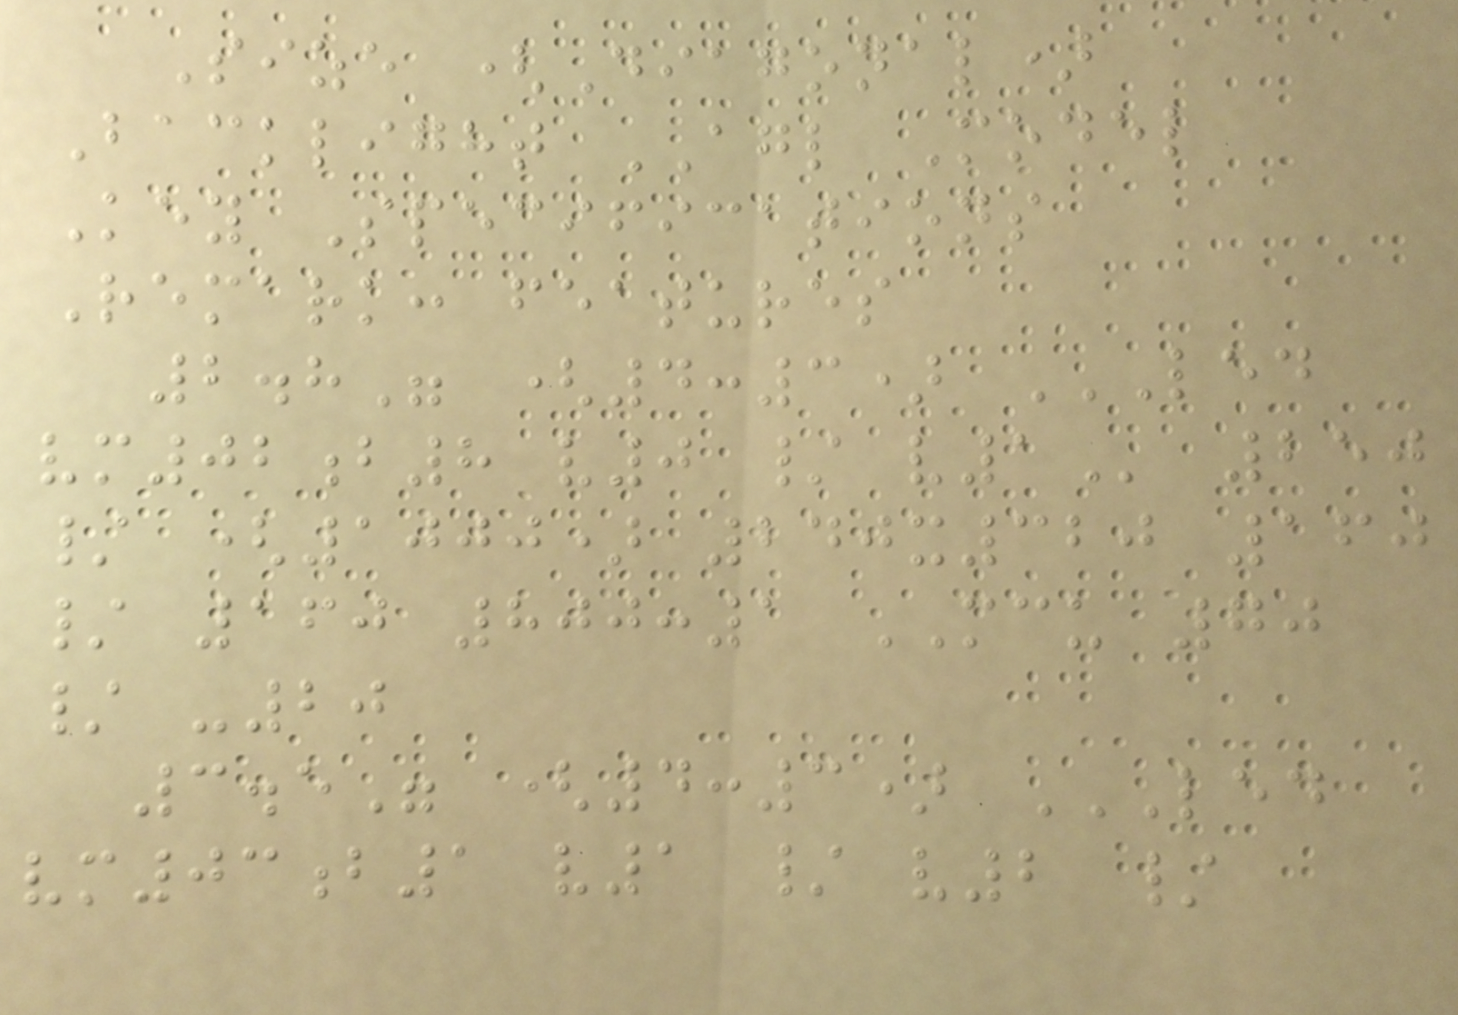Size (Diagonal)
Backlight AGL Model
Key Specifications
Remark: features
2.8" (4:3) LED
VM02B8 V0 / V1 250
/ (1000) 240x320 160
/ 160 800:1 MCU 70
/ -20
3.5" (4:3) LED
VM03B1 V1 / V2 /
